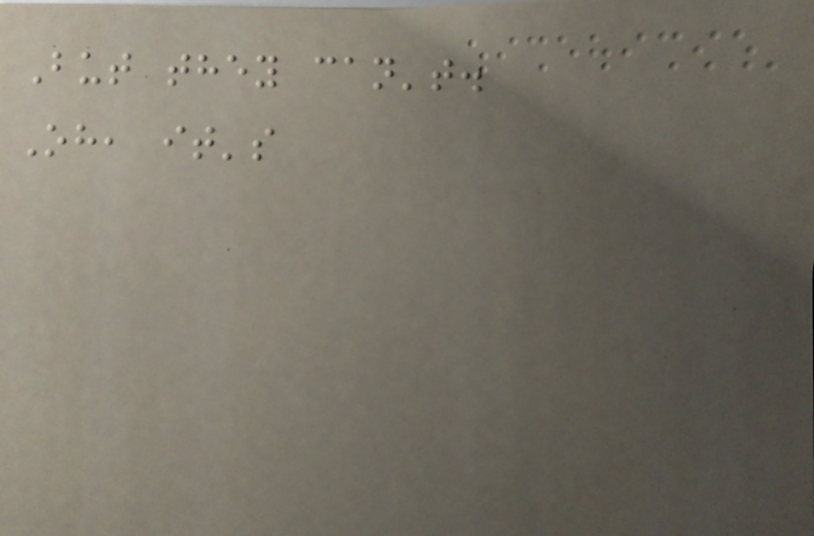But they can't.
Oh, it's
